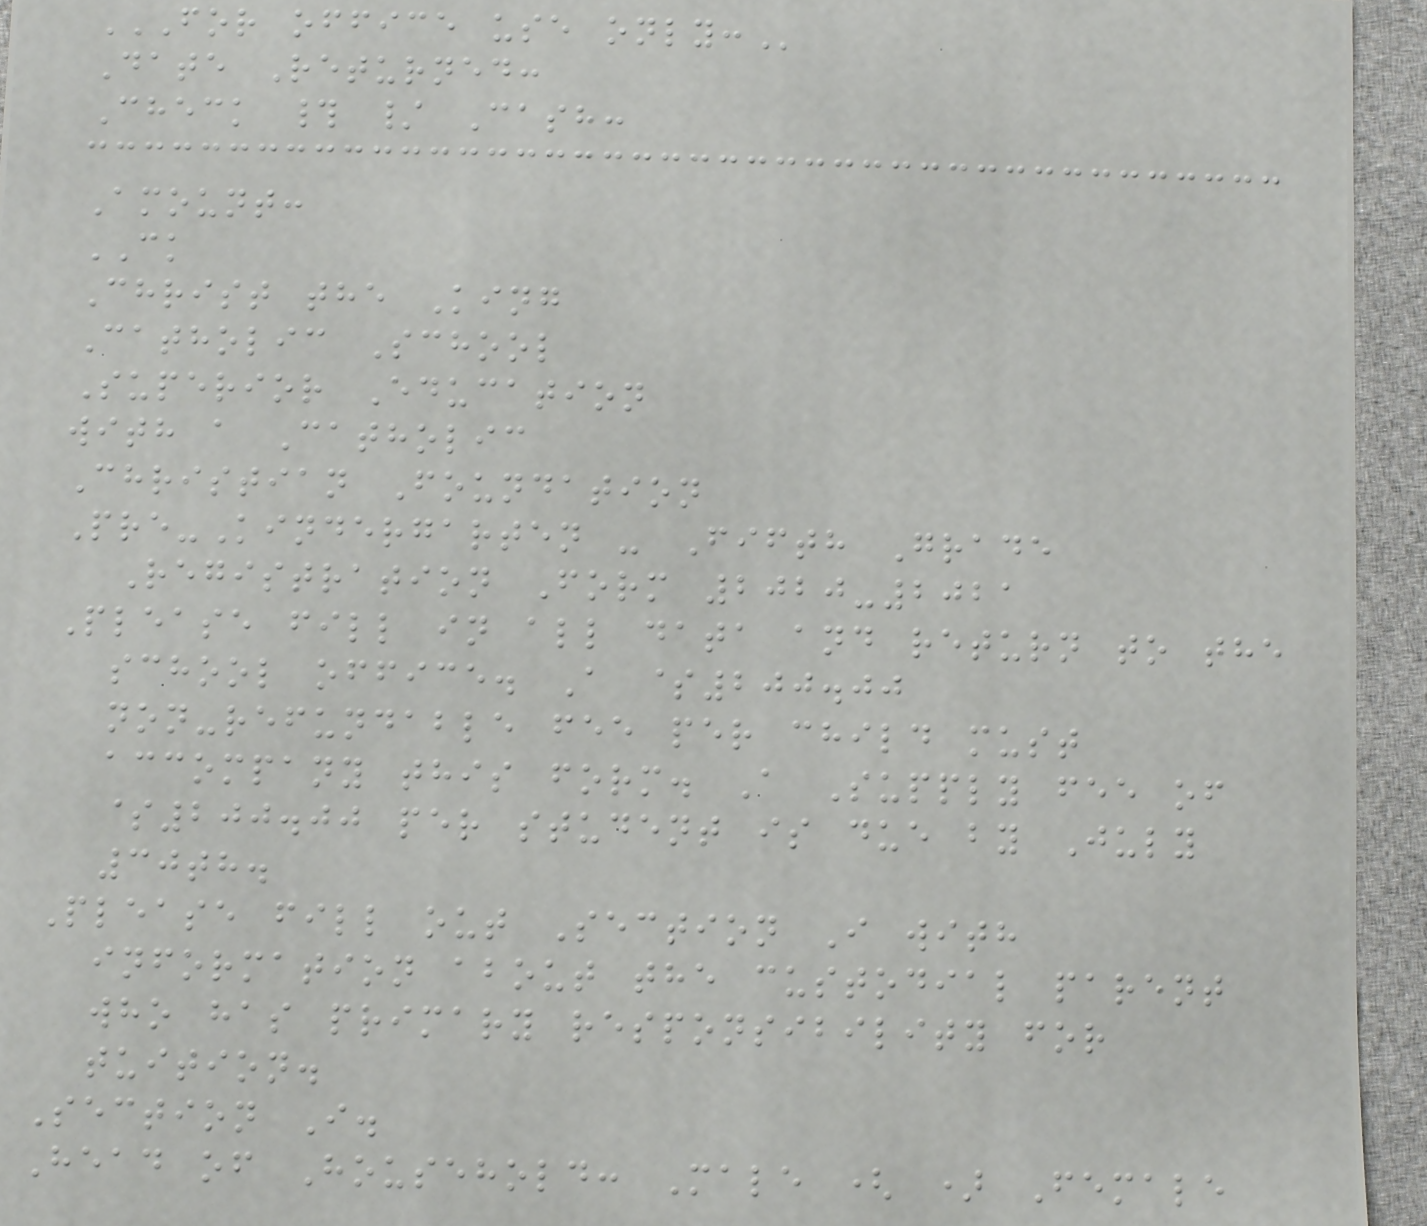FOR OFFICE USE ONLY:
Date Returned:
Check # / Cash:
Amount:
CK
Christ the King
Catholic School
Superior Education
with a Catholic
Christian Foundation
Pre-Kindergarten - Fifth Grade
Registration Form 2020-2021
Please fill in all data and return to the
school office. A $200.00
non-refundable fee per child must
accompany this form. A Supply fee of
$200.00 per student is due by July
30th.
Please fill out Section I with
information about the custodial parent
who has primary responsibility for
tuition.
Section I.
Head of Household: Male ( ) Female
